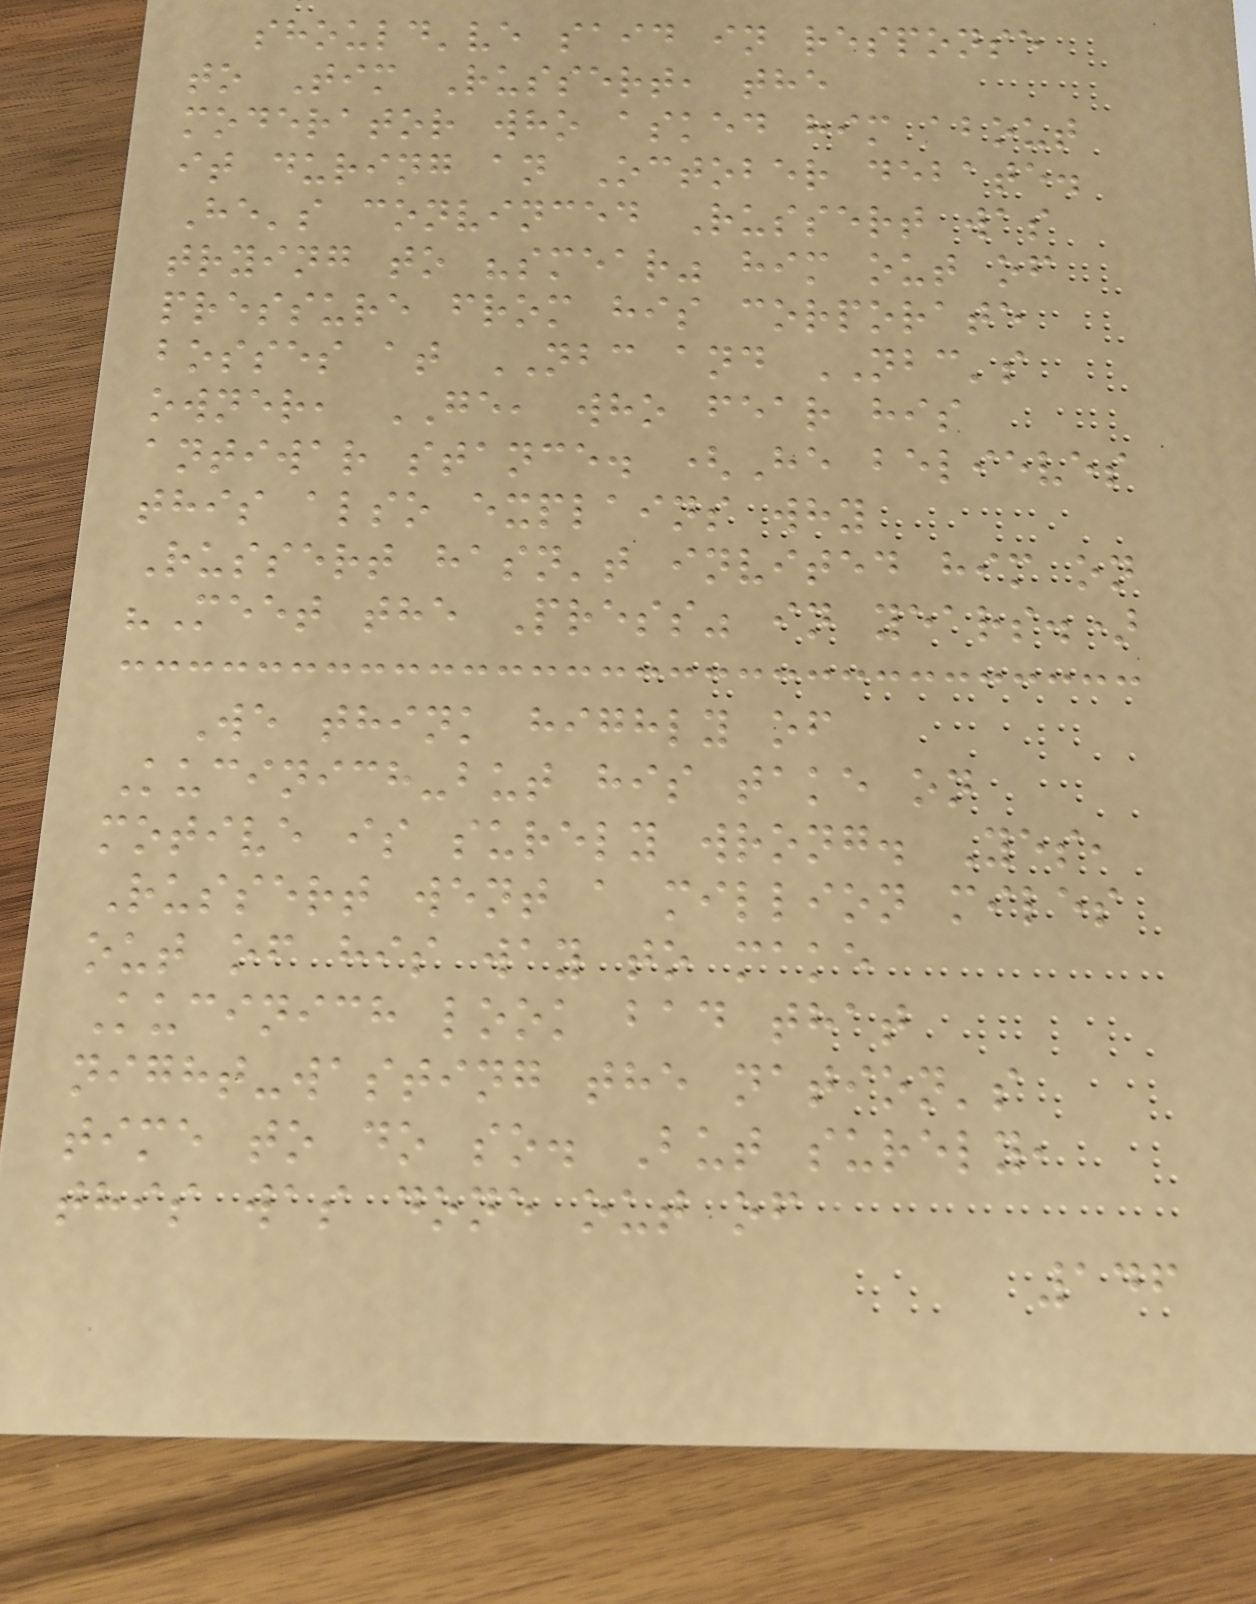should've said in response
to Tim Russert, the
moderator who asked him about
it during an October debate.
He's convinced Russert was
trying to "smear" him out of
pressure from his corporate
bosses at NBC and NBC's
owner, GE, who fear his
antiwar stance. (He believes
this also explains why
Russert hasn't invited him on
"Meet the Press" in years.)
We think highly of
Kucinich-but his take on
motive is surely wrong. Yes,
Russert went a million miles
out of his way to make
Kucinich look bad that
night-wasting the nation's
time to do so. But surely,
this was done out of
146
